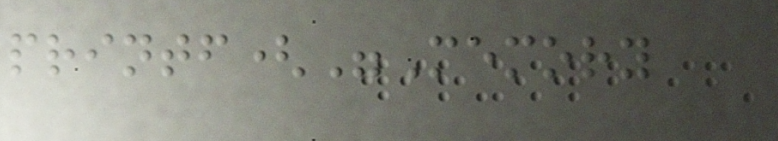printf("Memory
